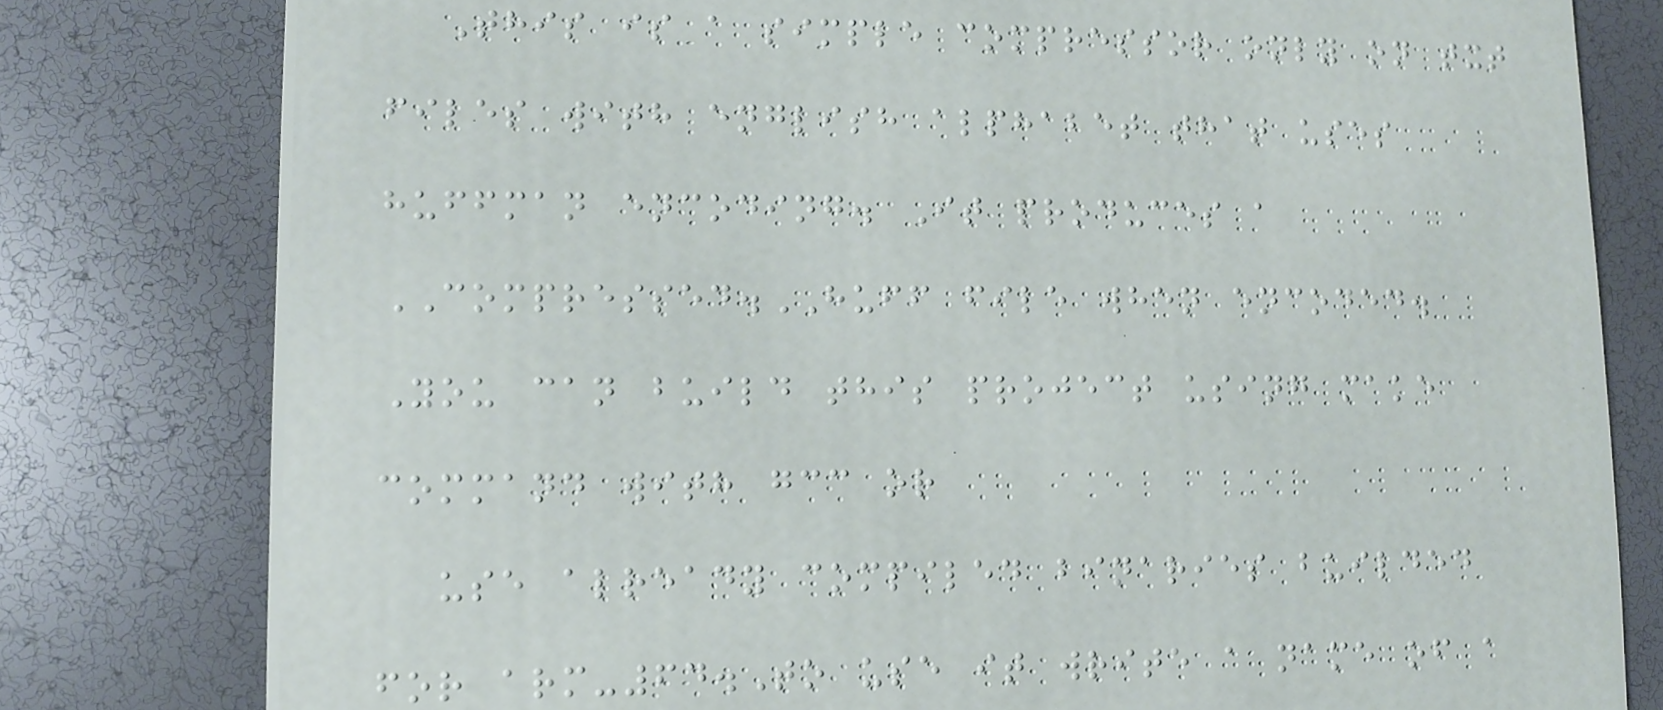This is a simple compressor only on txt
files with english alphabet that uses
huffman encoding. It produces a
COMPRESSED.HUFF file when encoded.
You can build this project using make
command with gcc or
use already compiled binaries builded
for arm-64.To use it write a name of a
